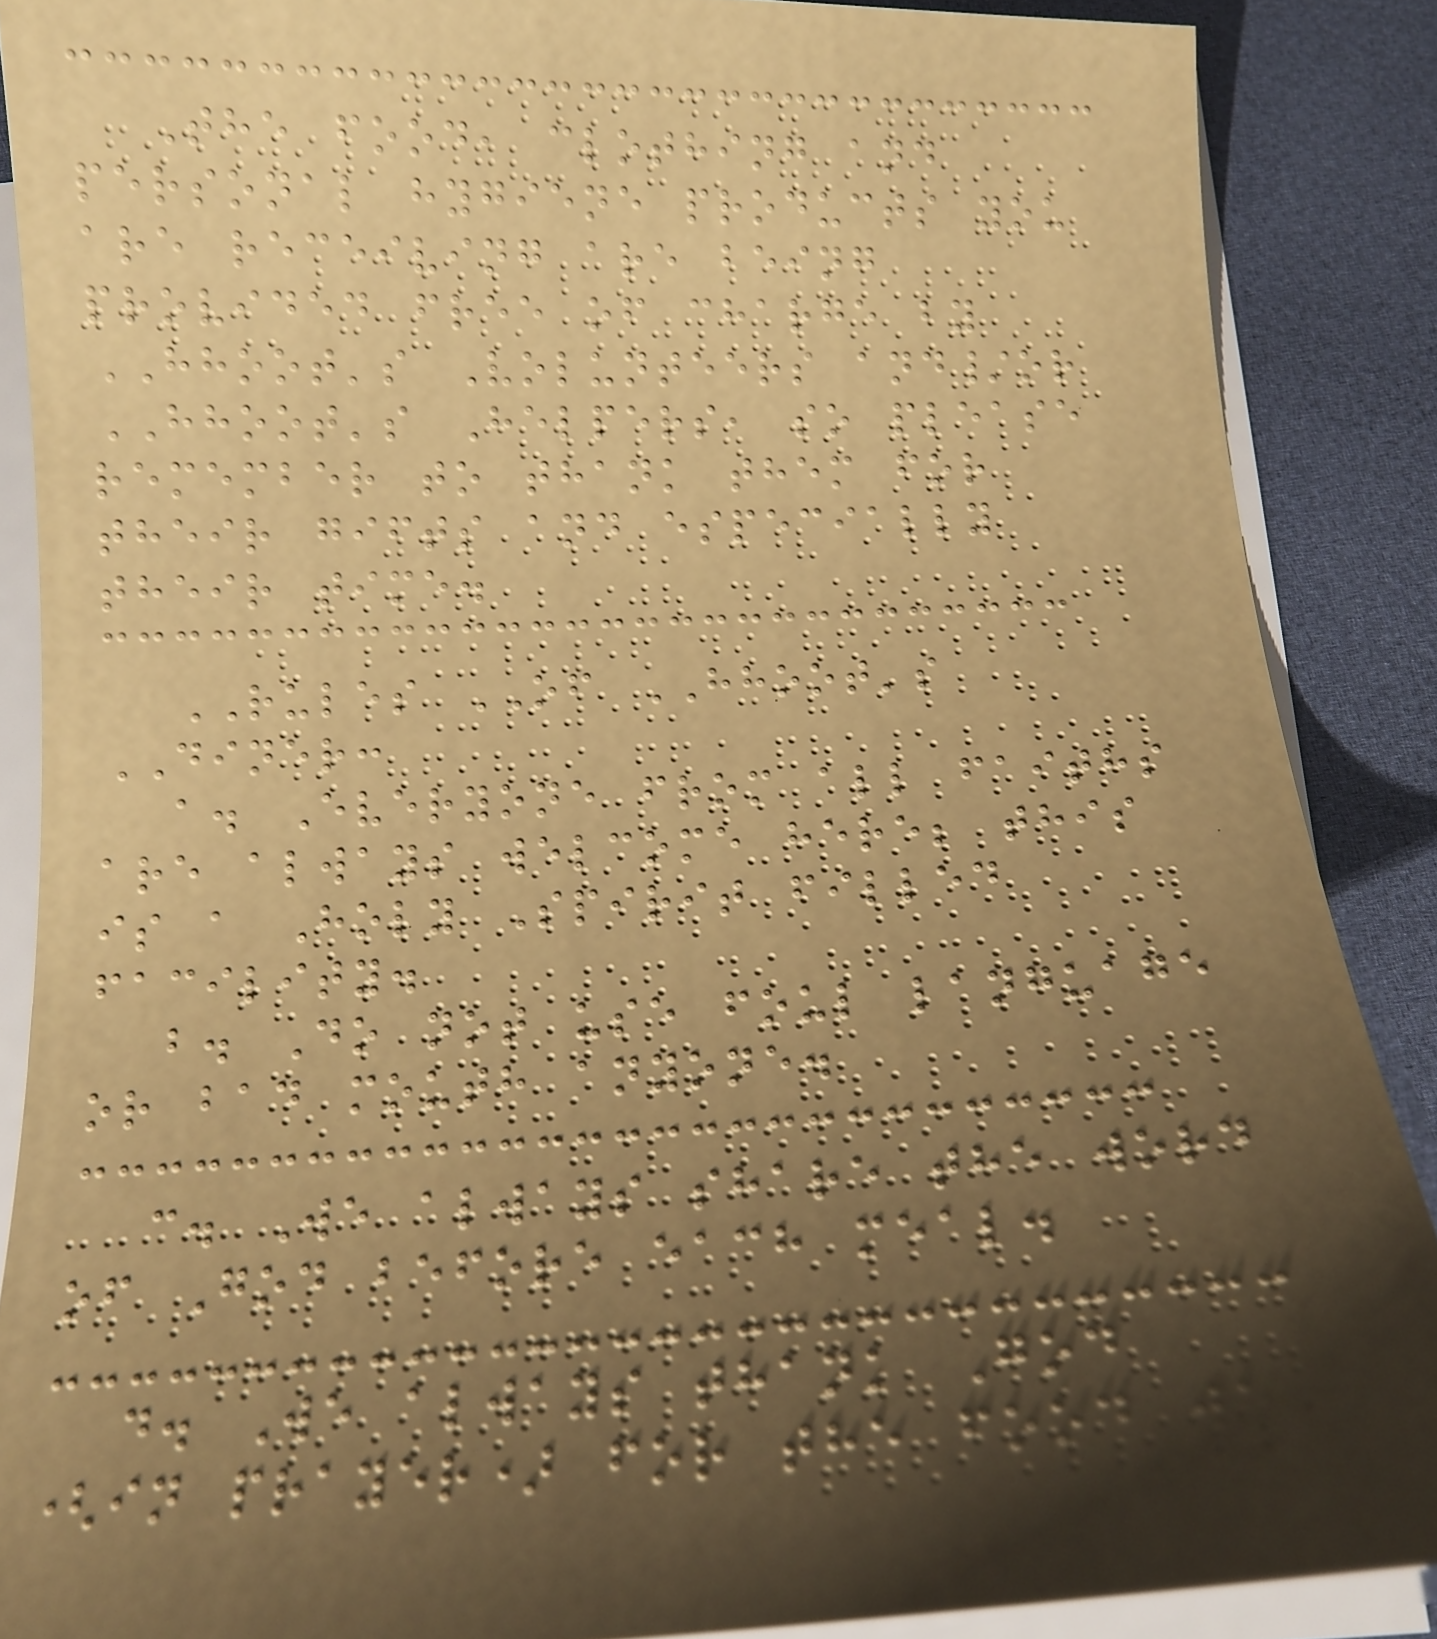The food, clothing and
personal hygiene products you
are receiving are being
provided free of charge by
HHOOT's Volunteers and/or
HHOOT's Helpers, so please
remember to thank them for
their gifts and especially
their time.
RULES OF HHOOT's
DINER:
a. Everyone from all faiths
are always welcome here; this
is a Holy Spirit filled
facility.
b. Do not use foul language
or bad mouth anyone.
c. We always share the word
of God before each meal.
d. We always thank God
(in prayer) for the food we
